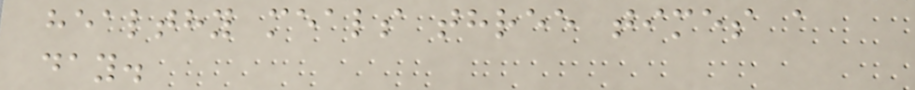healthy meals three times a
day.
